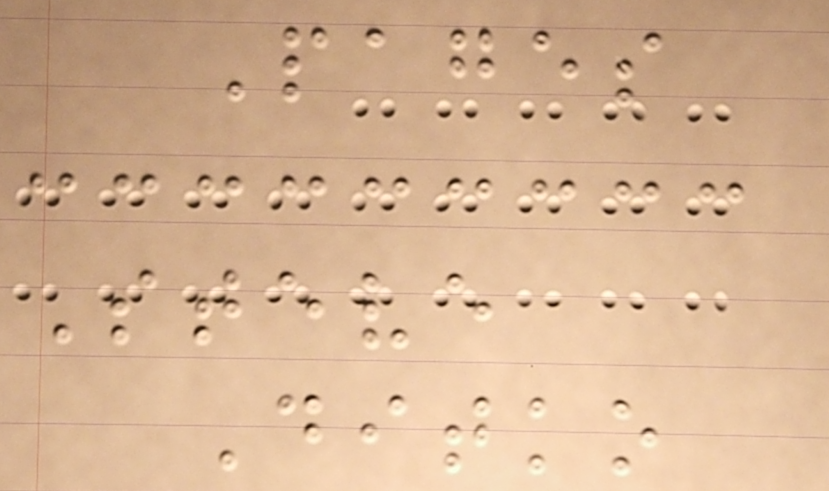Pages
Steve
Ditko
